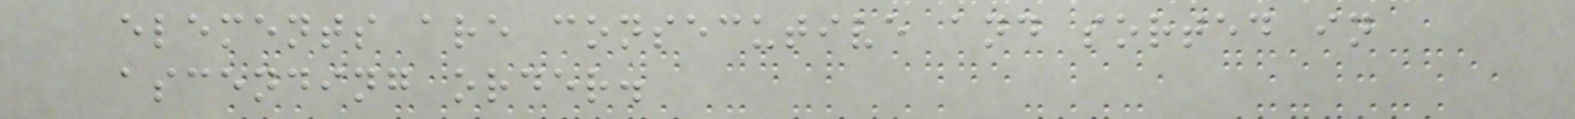elements are consecutive and sorted in
ascending order.
